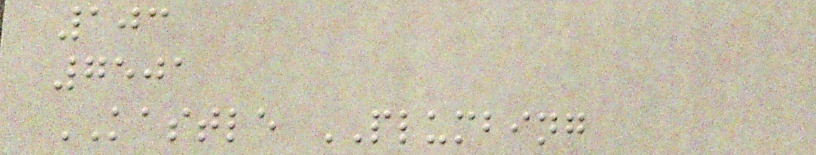103
7501
KASTLE PLUMBING
